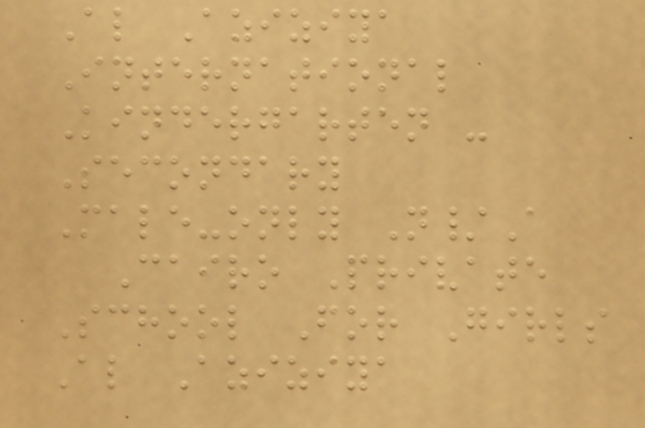Al Aziziya
International
Kindergarten -
Secondary
Male-only N/A
Cairo Private
School For Girls
Al Aziziya
